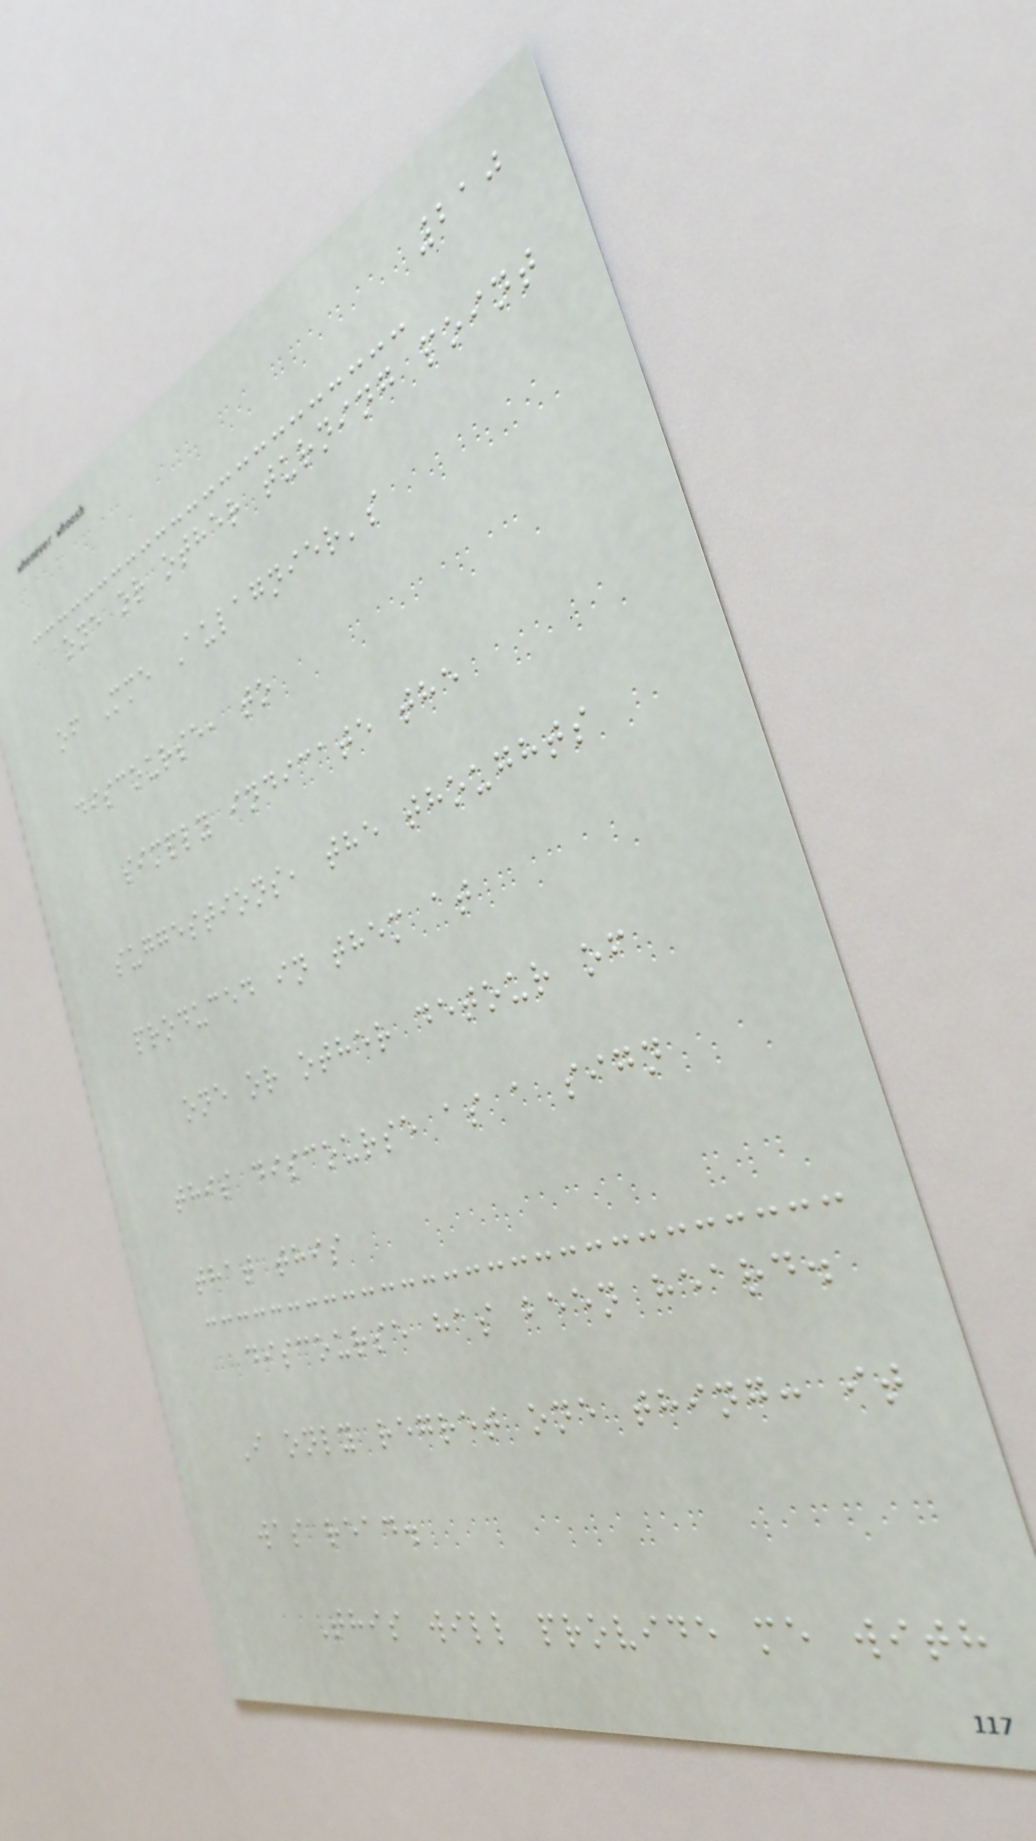210
one or other turning point
of Mme Aulagnier's
discourse, to
simply indicate the
suggestions, the thoughts
produced in them at
one or other detour of
this discourse as a sign
that this
discourse has been heard.
I only regret one thing: it
was read.
This will provide me with
